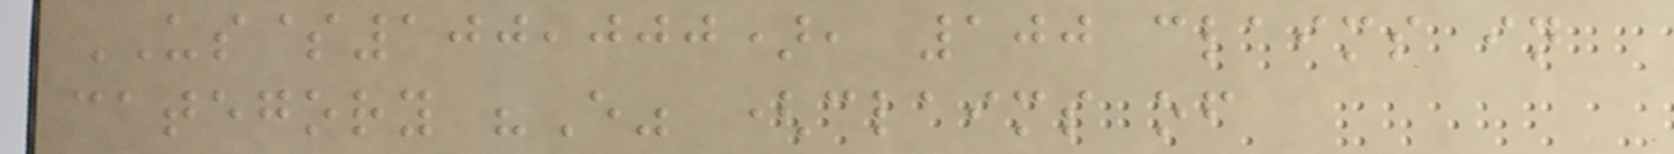US$100,000), 100 claims in
category "E" (claims of
